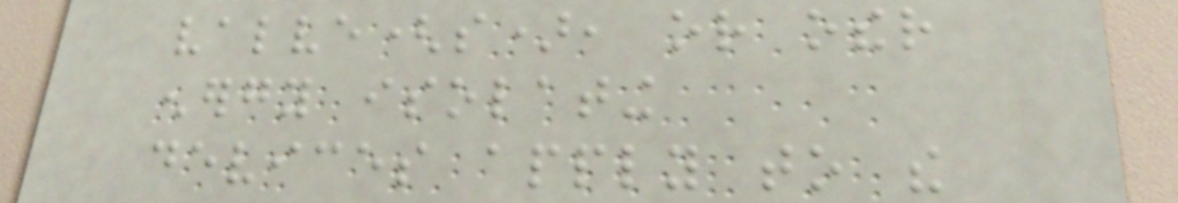valve(s), or other
energy isolating
devices apply to the
